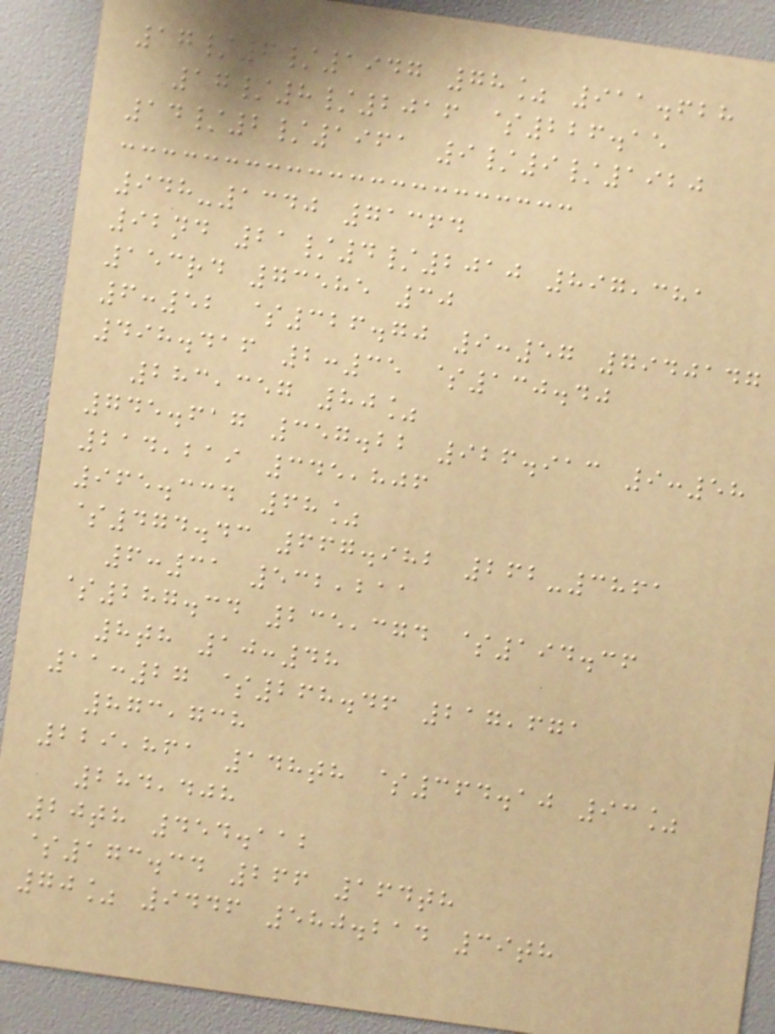17/6/1947 78% 911.628
17/8/2016 $226.15
14/2/1961 9/9/1920
948-1340 71364
92nd 21/4/2010 897,381
153rd 73585 30
6:52 $326.70 9:57 7940147
498.416 2:35 $130.40
283,357 80%
745.617 357.22 926.913 9:58
214,219 345,806
965.334 68%
$474.43 667.982 262-3861
6:31 532,211
$287.34 235,374 $194.36
8th 10:48
11:27 $268.46 217,671
873,738
229,861 148th $364.10 93%
284,408
20th 454.112
$173.34 266 164th
70% 9446 580.214 39th
